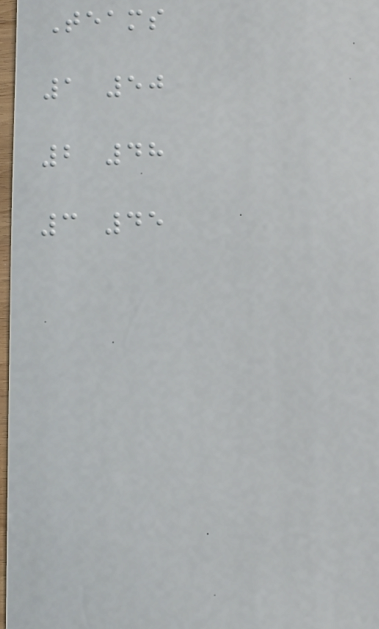Teams
1 50
2 48
3 45
